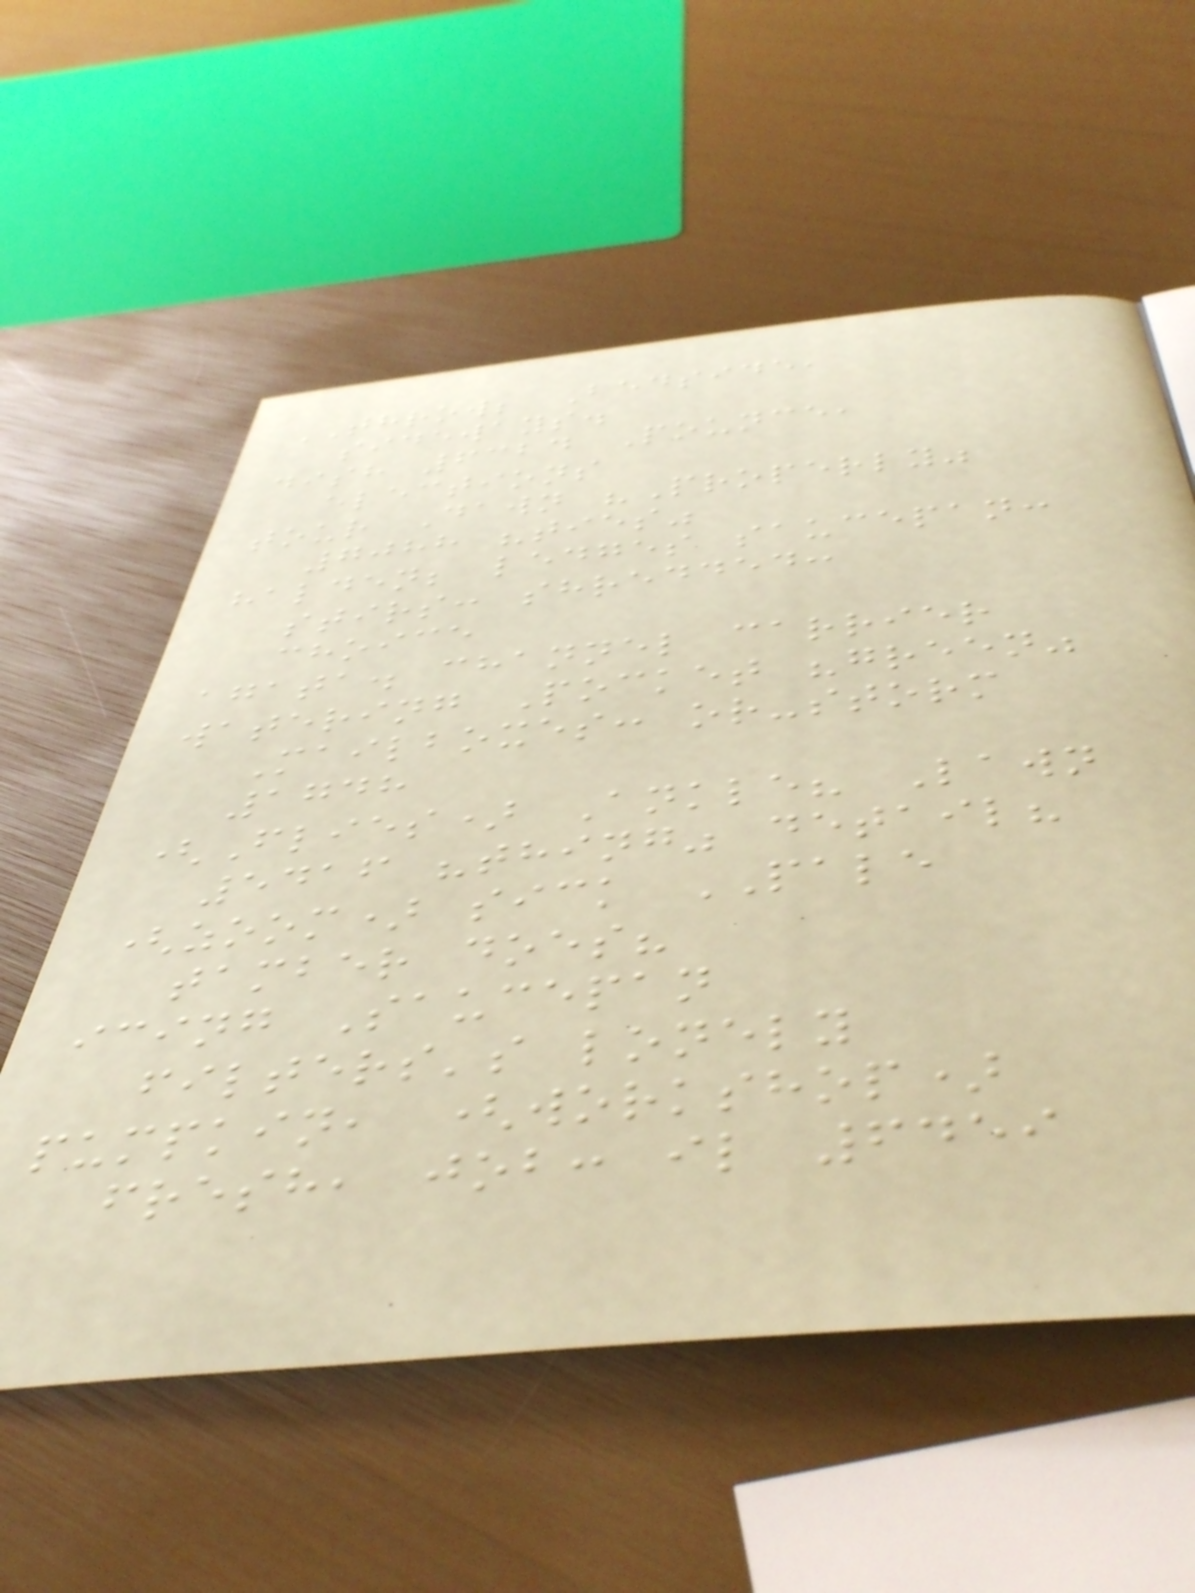THROW; Bedside,
sideways.
dish 6324 Pounce,
elections
tour Dawn "Properly"
7088 "ties"
halden; ledges saucepan:
stirs: shredded:
choice
agata. channel carrier
watering Pocket "green"
Mailboxes: or-storm
1748
(Flies) Ankle? Lawn
5416 "thing" detail?
(zoom) sick PALE
tamber does?
icing Saucepan
filters's lonely
pumpkin, (workshop)
fresh, job: il 6459
